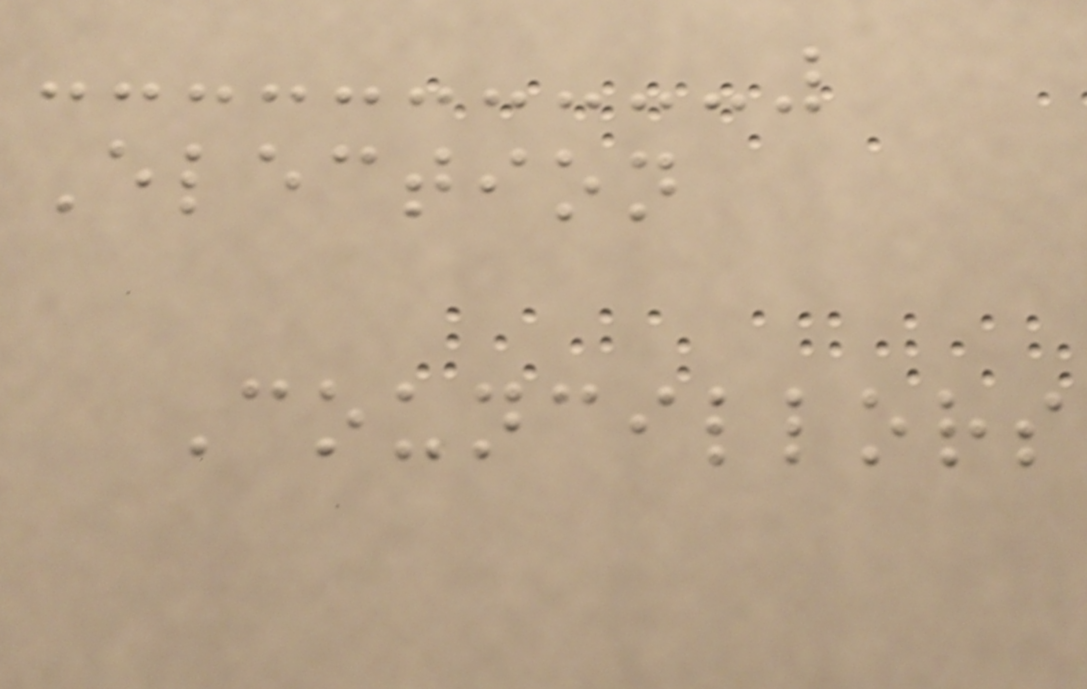Election
Councillors
